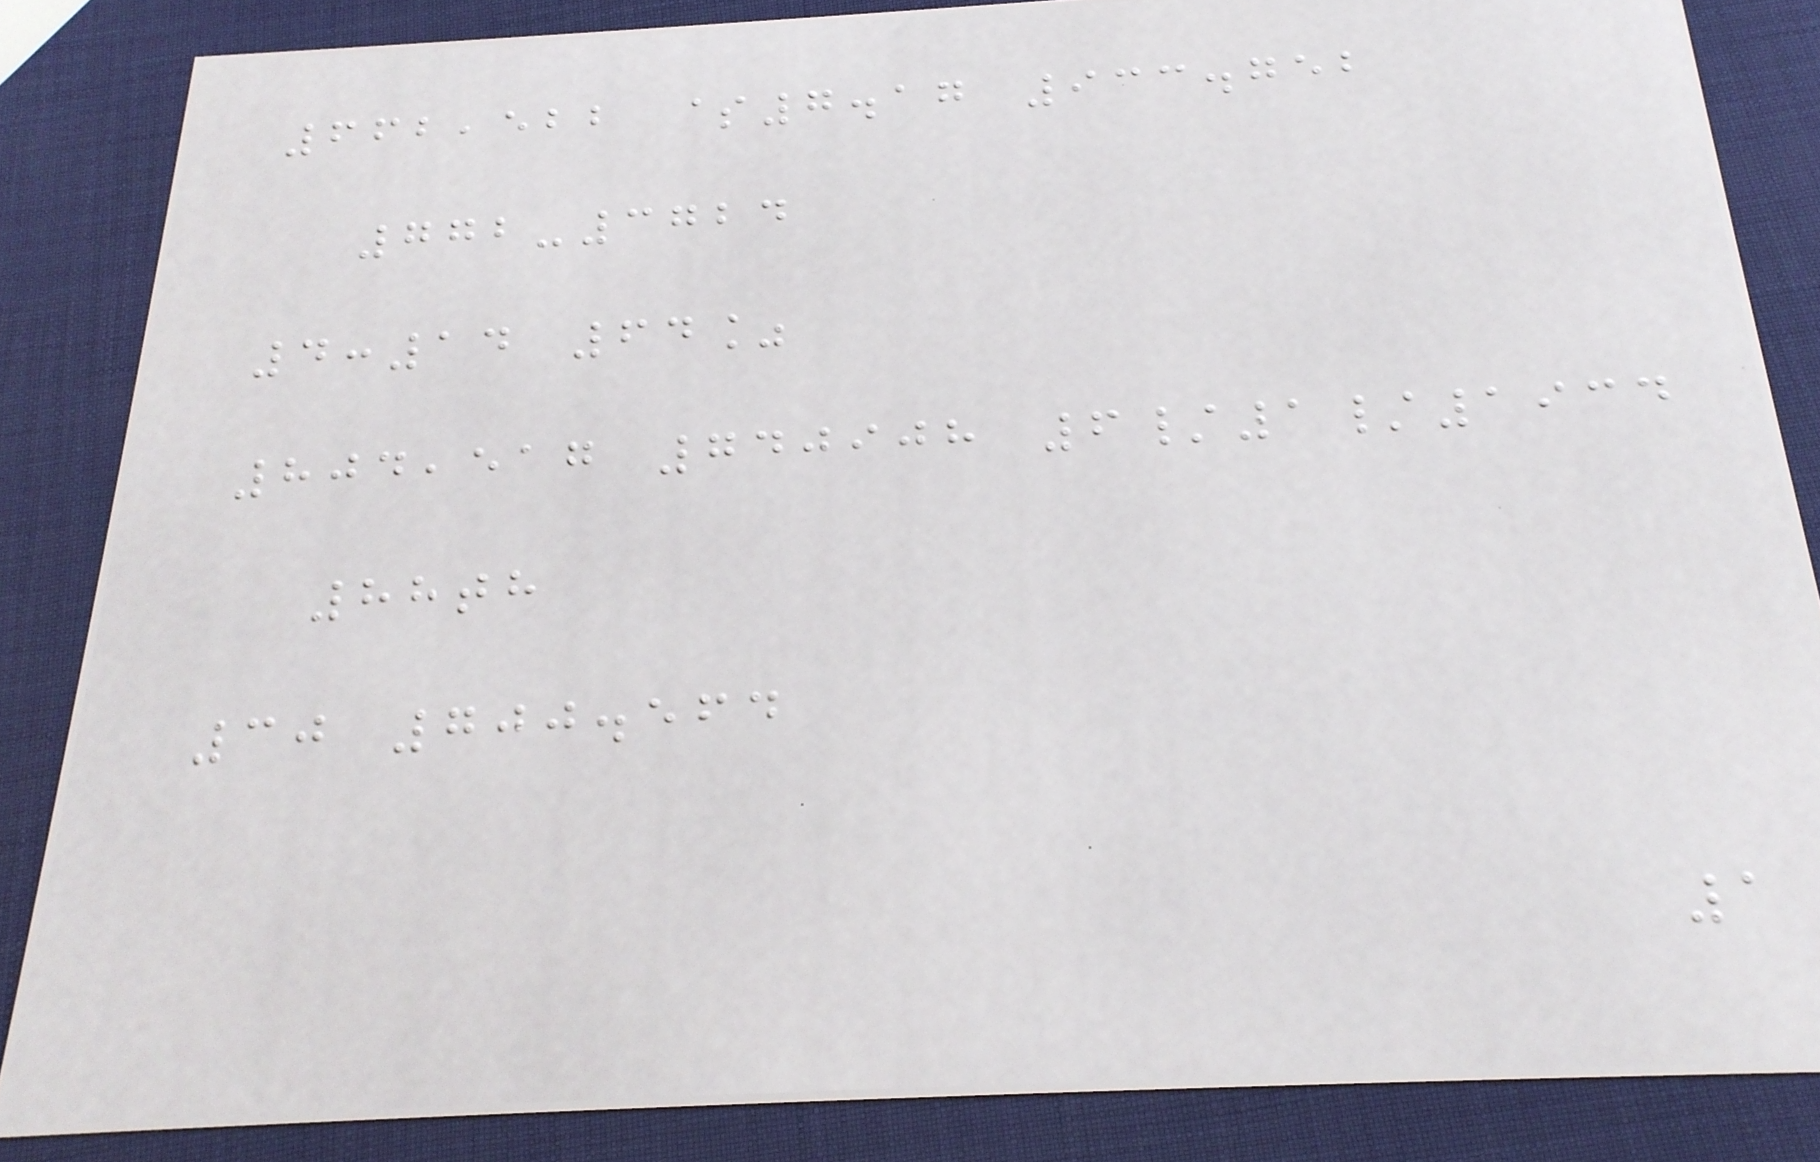662,522 $7.17 933.752
772-3724
4:14 64%
804,517 740908 6/1/1934
88th
30 700.564
1
